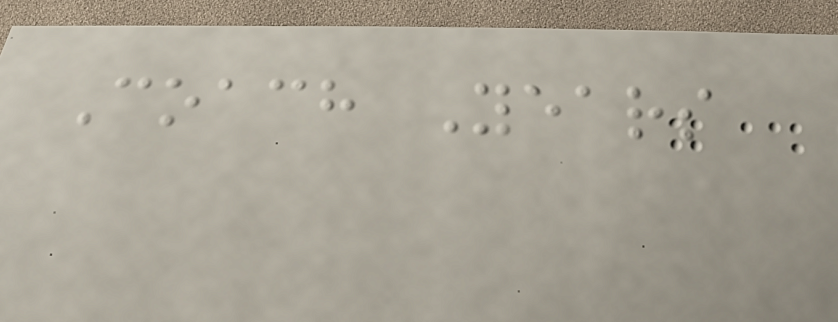Coach Years
